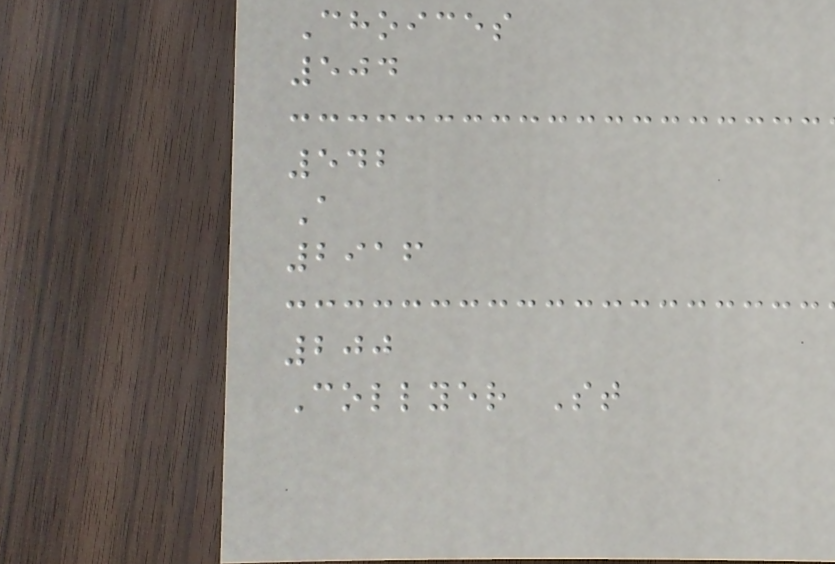Choices
504
542
A
2916
200
Collyer St
